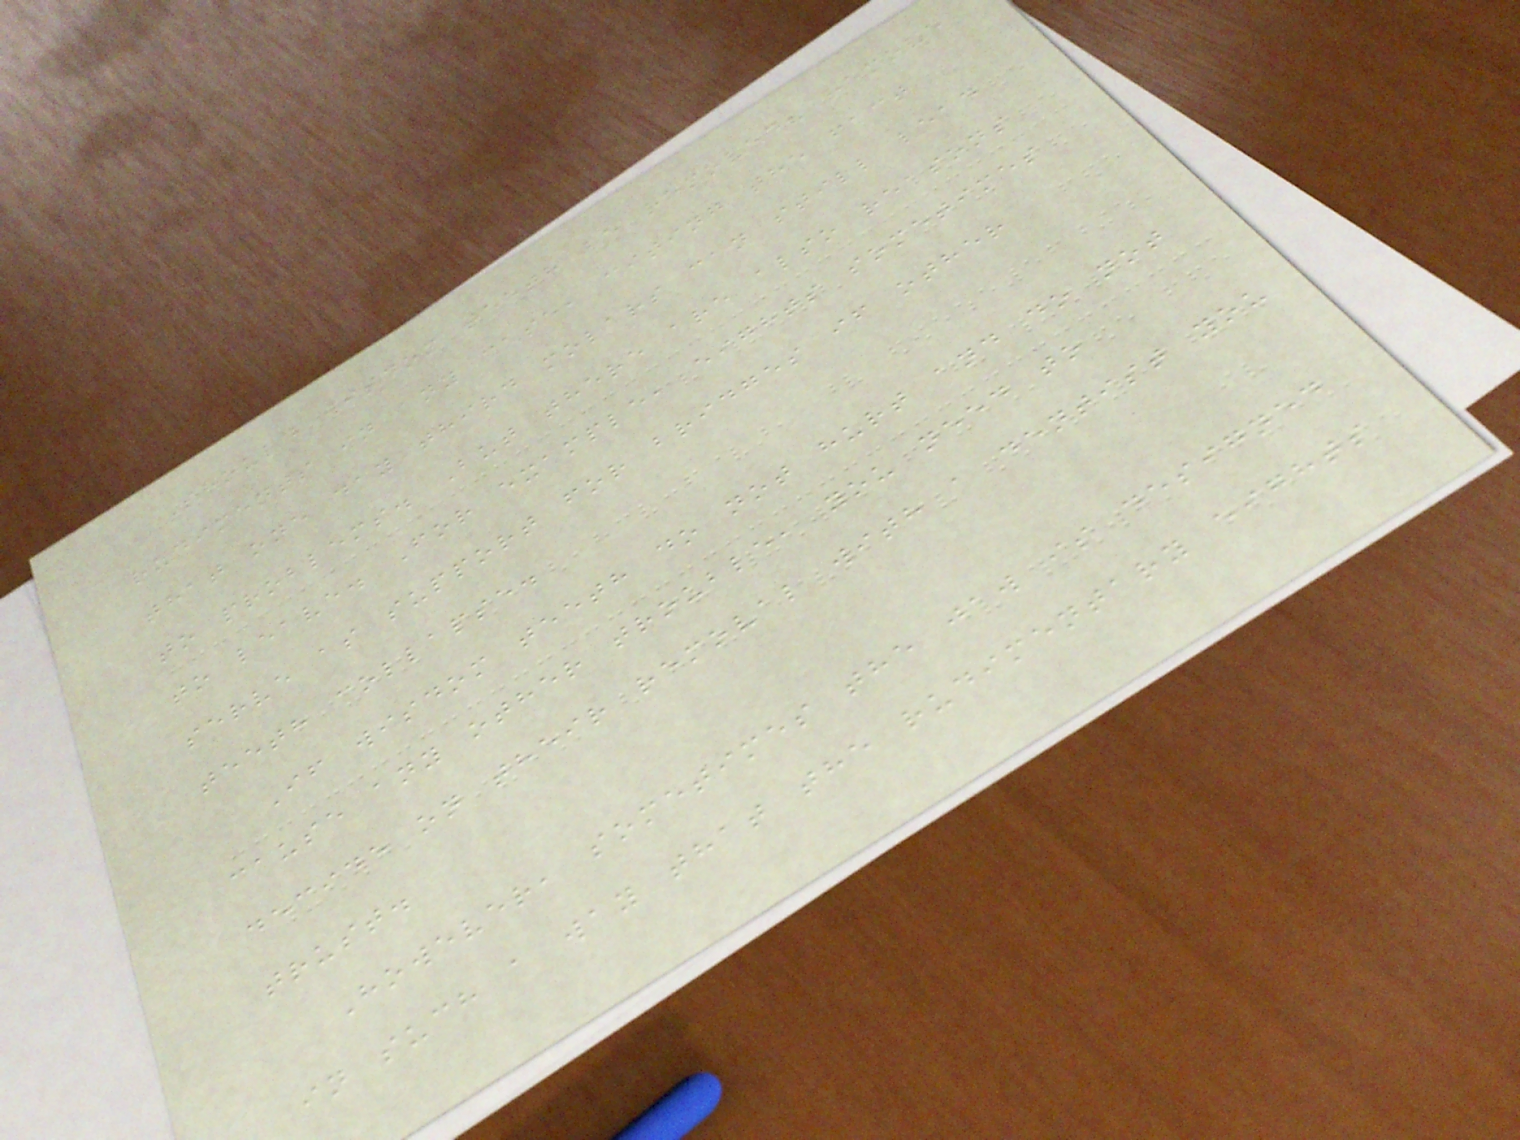Should wisdom teeth be removed? remove
rudiments in any case, citing the fact
that one day third molars can still lead
to problems. But there are also reasons
to leave. For example, eights sometimes
serve as support for bridges if other
teeth collapse.
If wisdom teeth do not hurt and do not
cause any other trouble, you need to
decide on their removal with a dentist you
trust.
However, sometimes the jaw is designed
in such a way that the rudimentary eights
